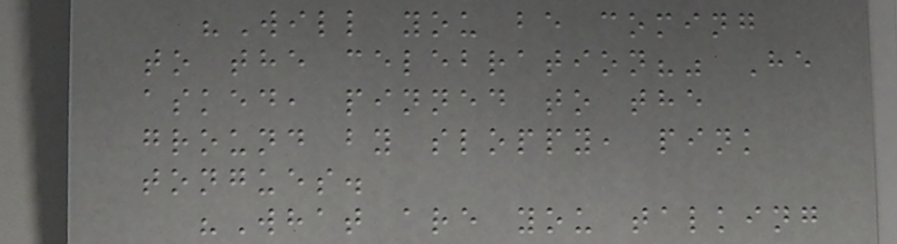"Will you be coming
to the celebration?" He
asked, pinned to the
ground by sloppy, pink
tongues.
"What are you talking
